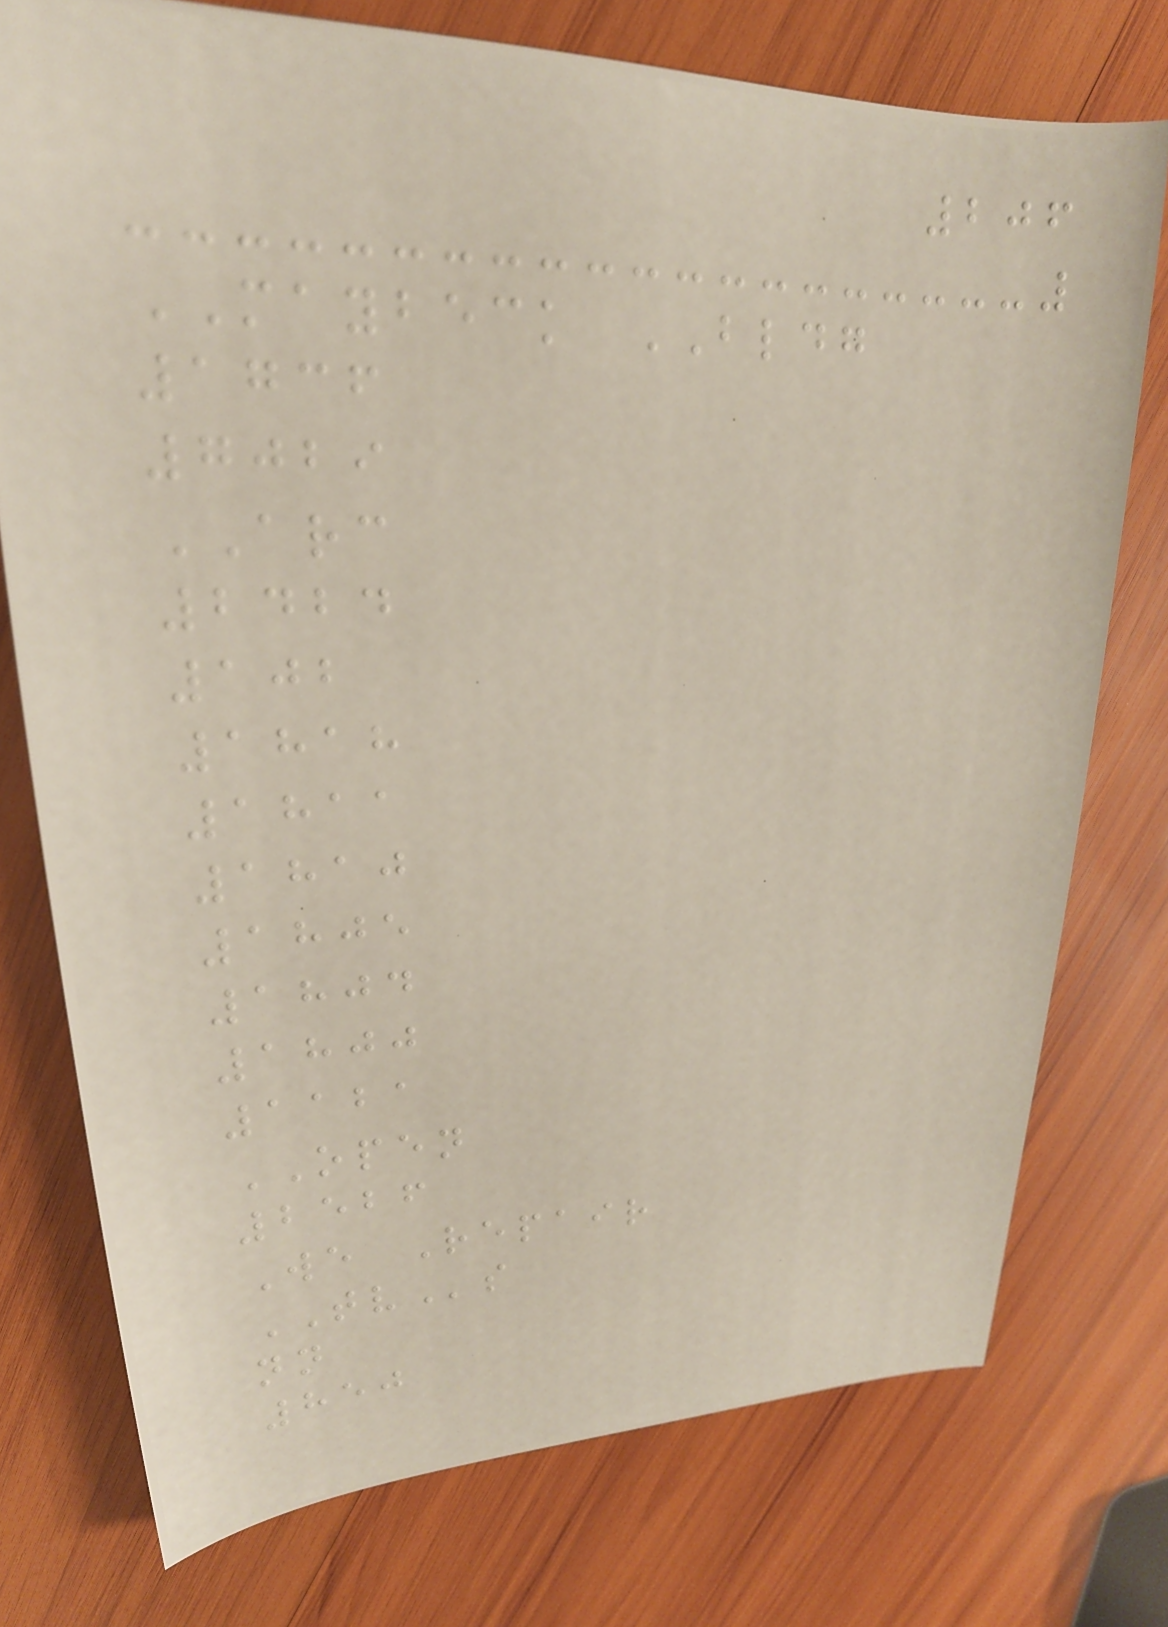206
MAYBECK BLDG
1736
7029
ARC
2424
102
1818
1811
1810
1805
1804
1800
1121
OPEN
2526
We Repair
TVs
nn
850
